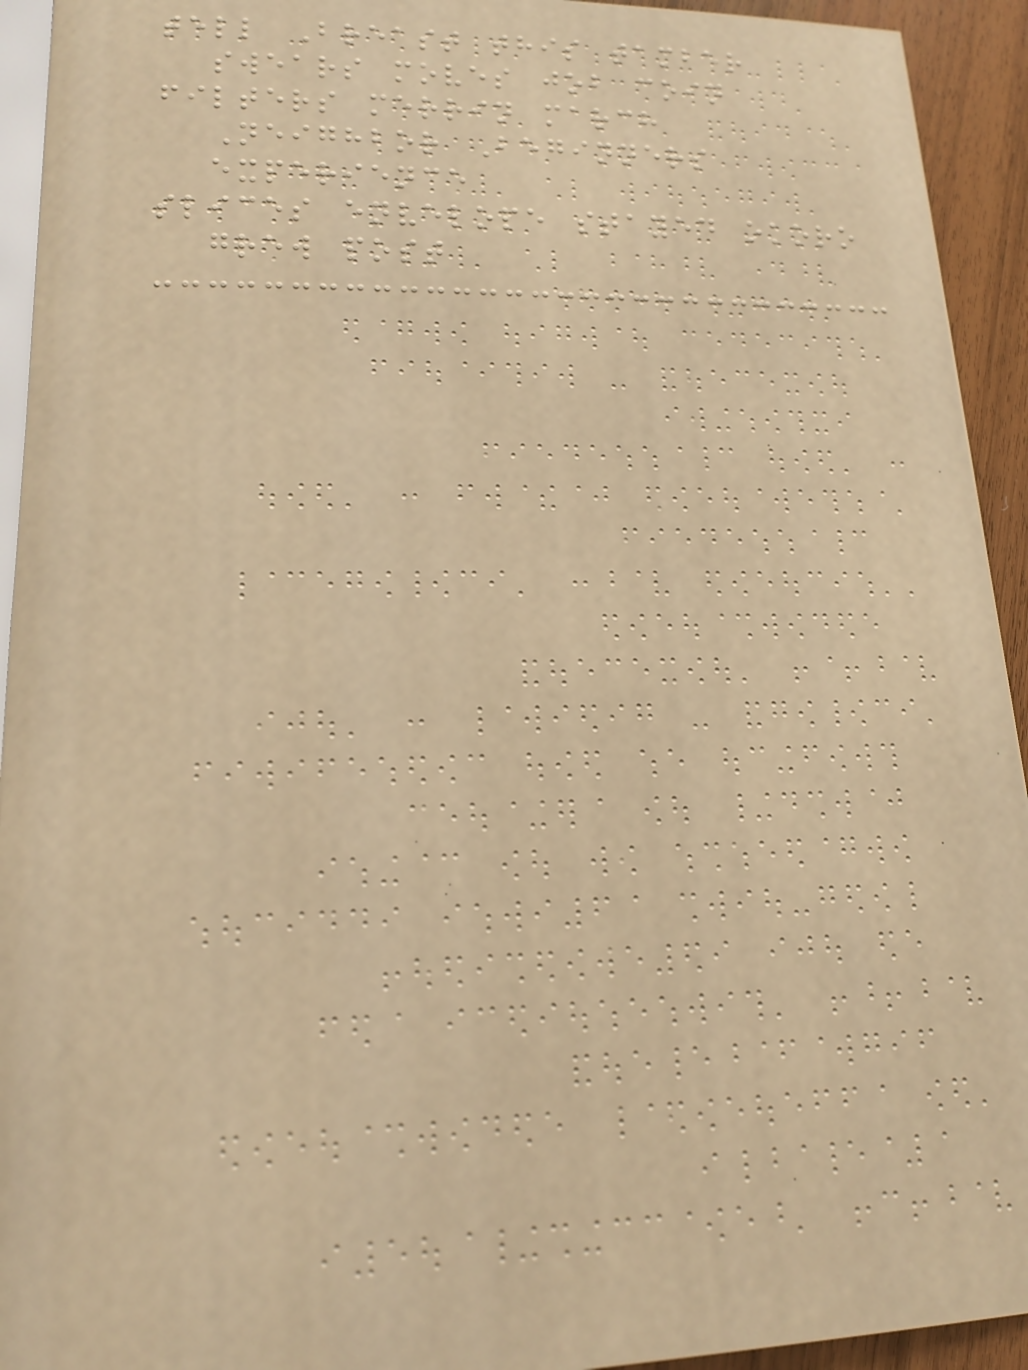tell Breast this tamber
swears moves job coin
filters merrin march
Neighbor Beginners
experience
slices envelope stayed okoro
grew post
